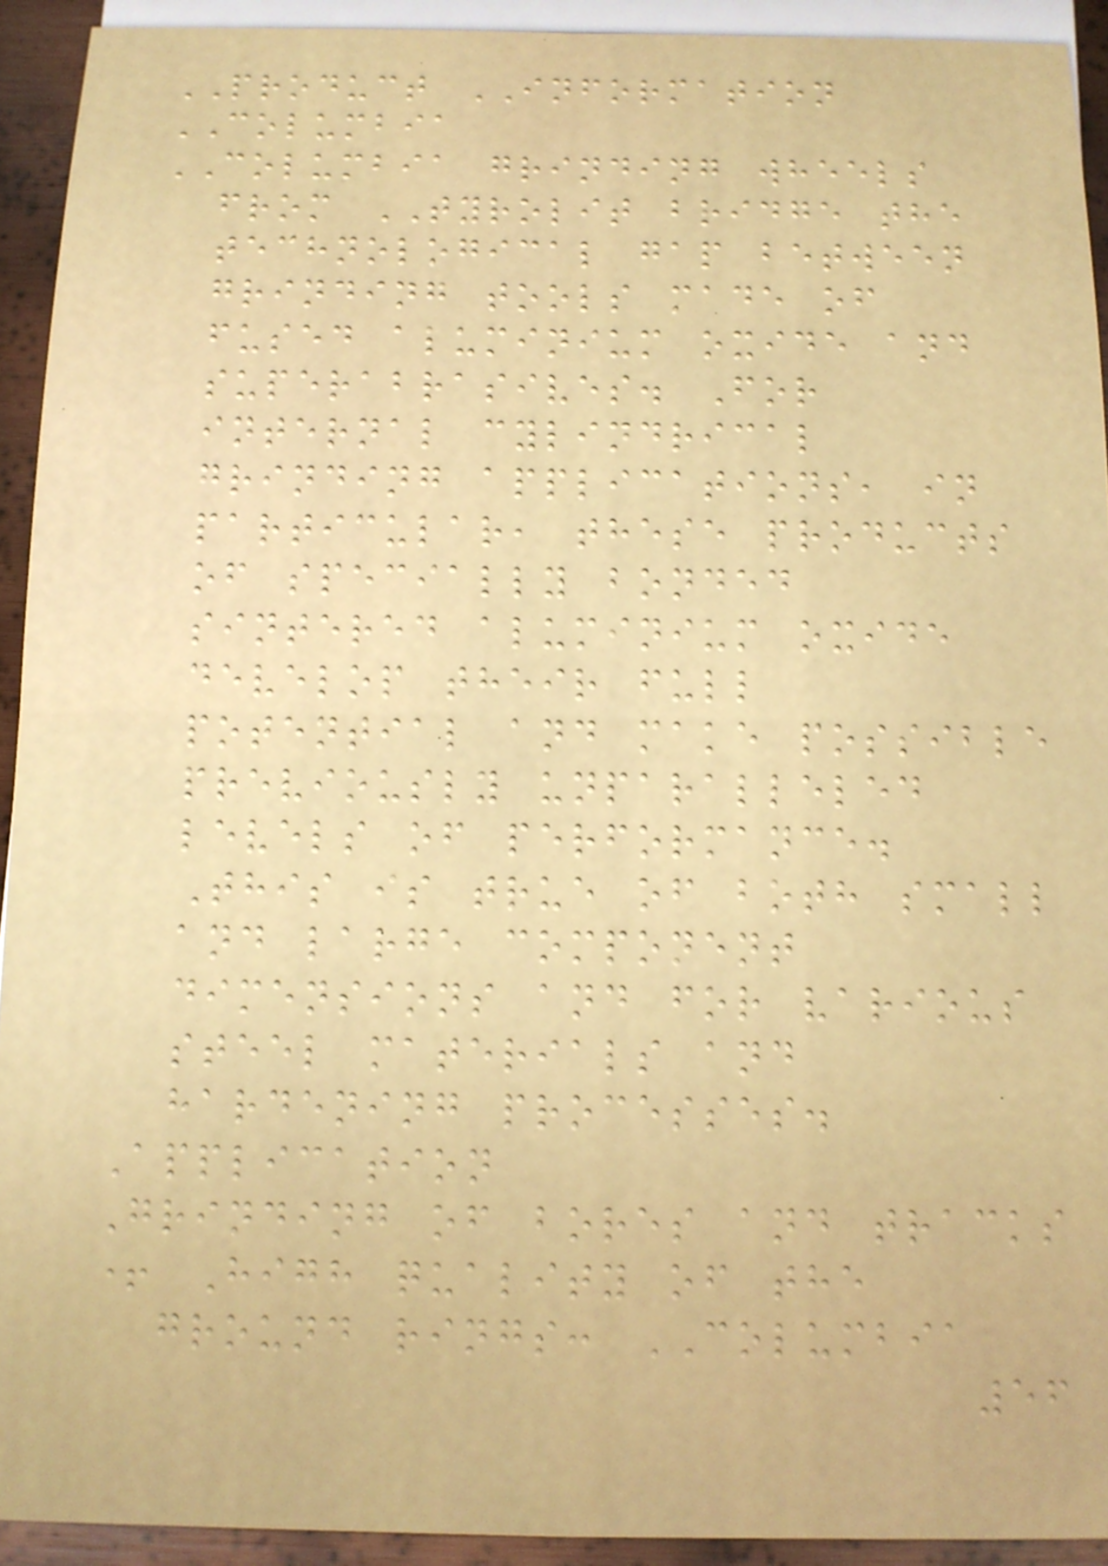PRODUCT INFORMATION
COLUMBIA
COLUMBIA grinding wheels
from TYROLIT bridge the
technological gap between
grinding tools made of
fused aluminium oxide and
superabrasives. For
internal cylindrical
grinding applications, in
particular, these products
of specially bonded
sintered aluminium oxide
develop their full
potential and make possible
previously unparalleled
levels of performance.
This is true of both small
and large component
dimensions and for various
steel materials and
hardening processes.
Application
Grinding of bores and tracks
+ High quality of the
ground rings: COLUMBIA
56
